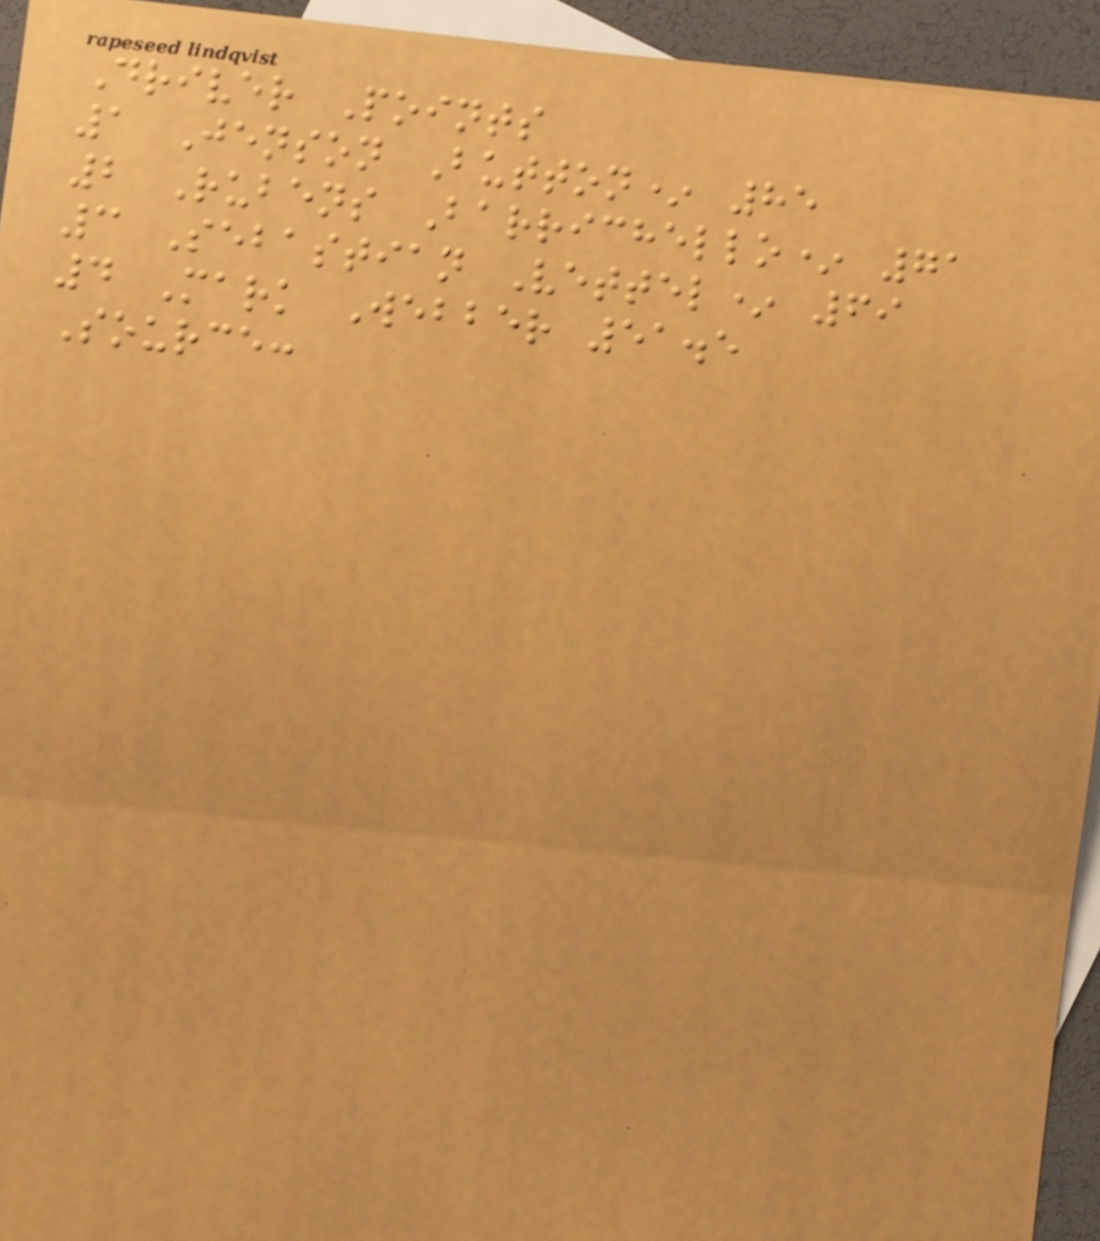Driver Points
1 Jenson Button* 85
2 Rubens Barrichello* 71
3 Sebastian Vettel* 69
4 Mark Webber 51.5
Source:
